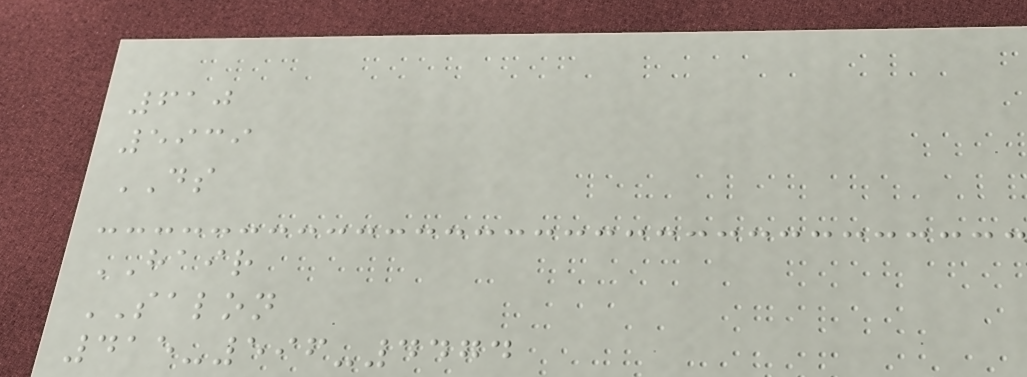610
5939
DS
HAIR
SALON
415-596-4474
